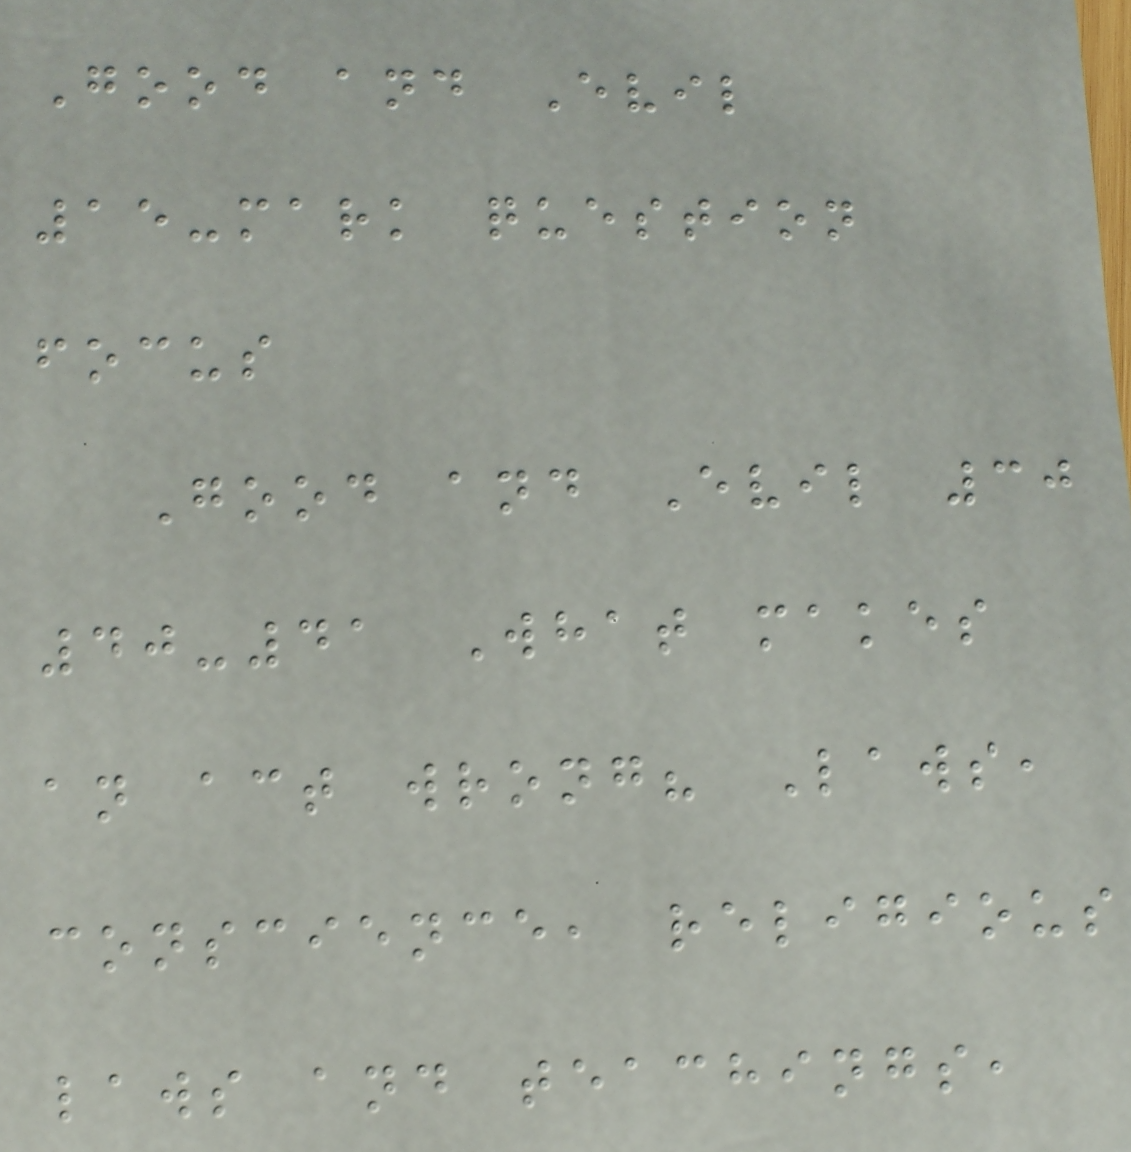Good and Evil
15-mark question
focus
Good and Evil 30
40-41 What makes
an act wrong? Laws,
conscience, religious
laws and teachings,
